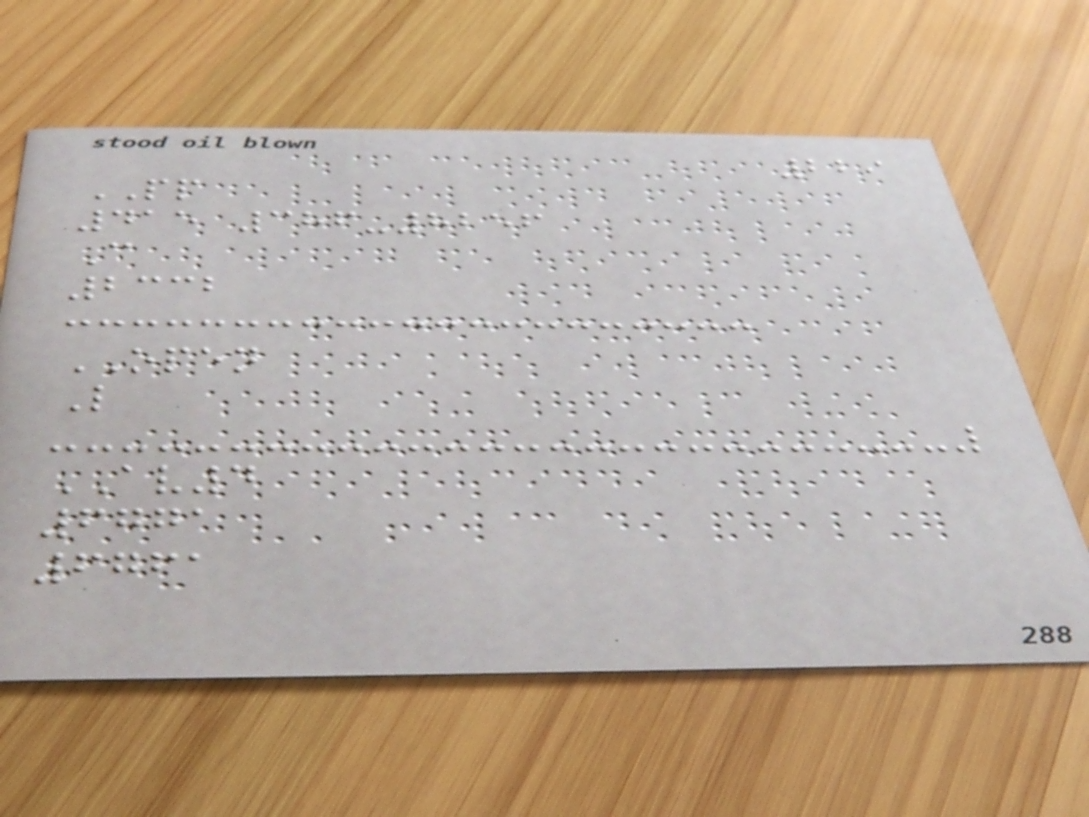229
PP
415 386-8256
C
2332
OPEN
L
AV4
6771
6761
